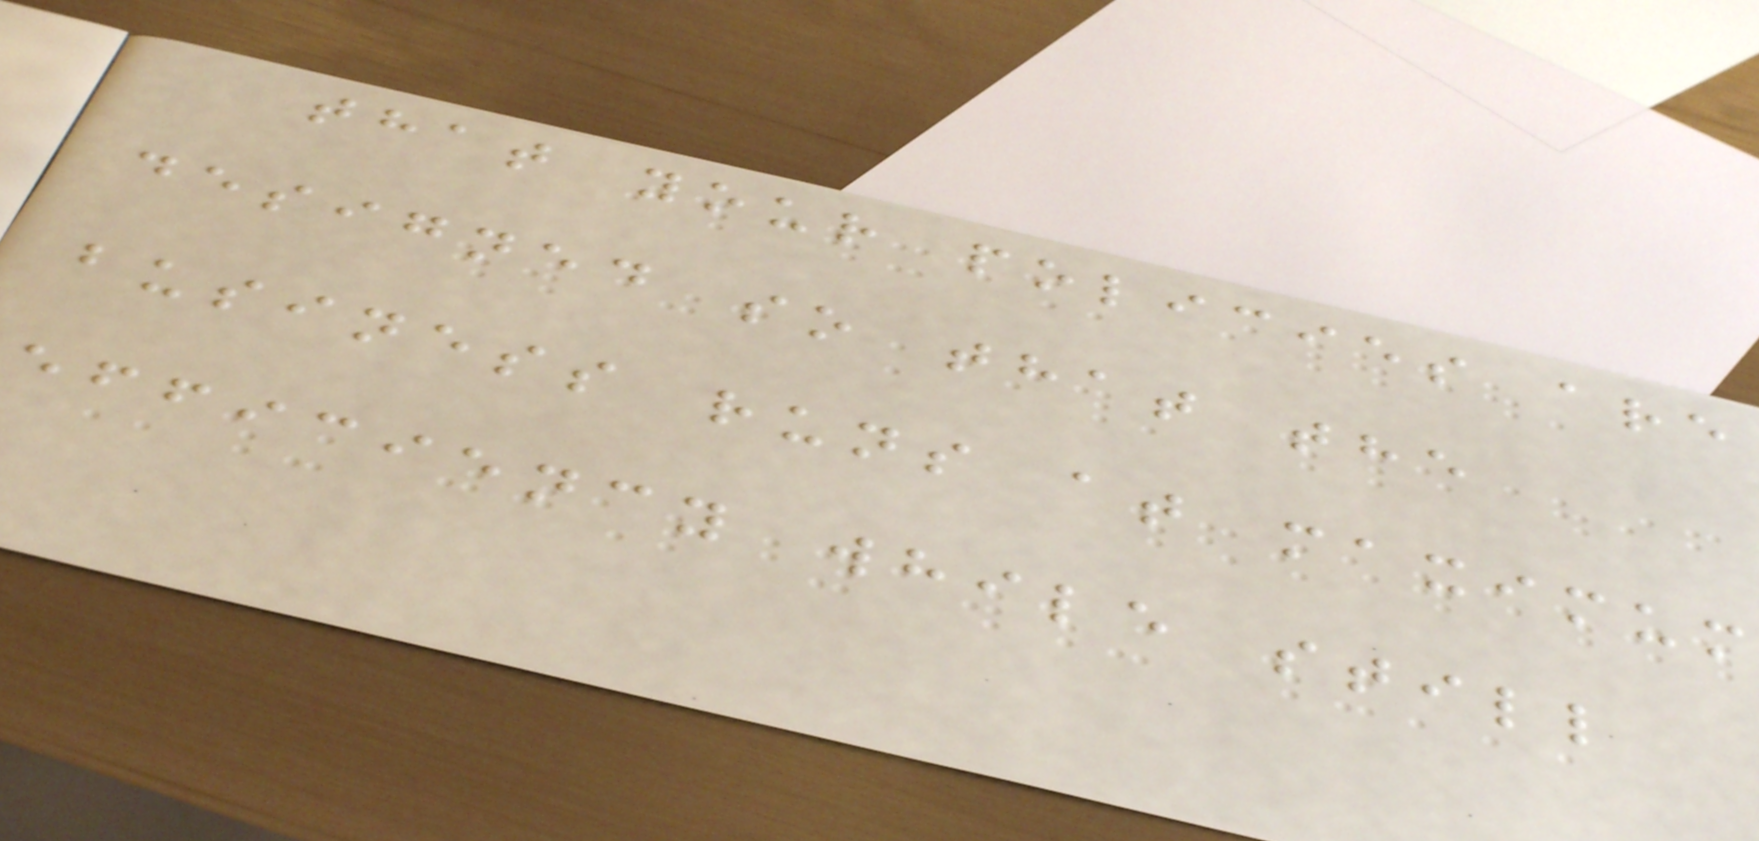that your policies are
designed so that the
business runs at maximum
efficiency while still
